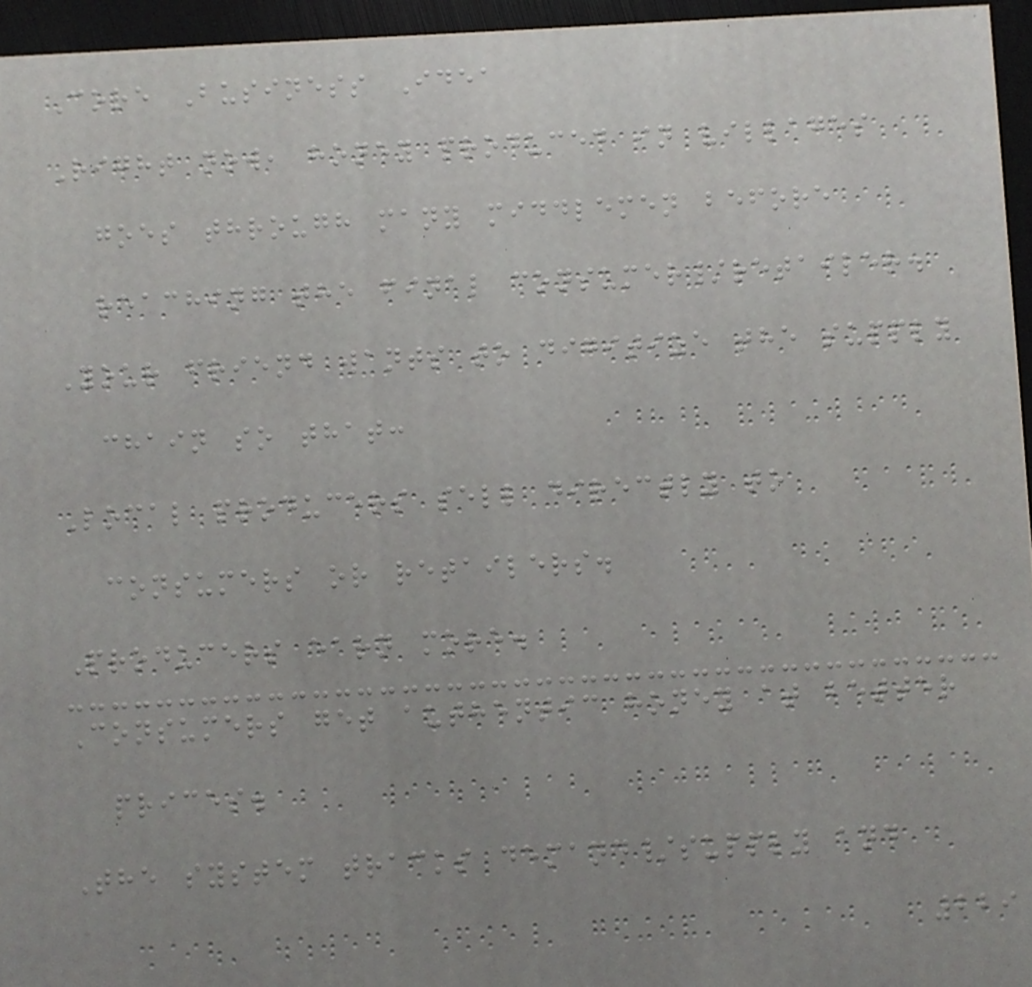Core Business Idea
Right now, honey produced in villages
goes through many middlemen before
reaching the final consumer/retailer.
Your friend wants to digitize the supply
chain so that:
Local producers sell directly to
consumers or retailers.
Producers earn more.
Consumers get authentic honey at better
prices.
The system tracks demand/supply and
229
